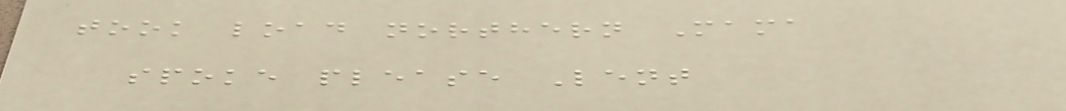took load northern Mama
spoke please Lent
